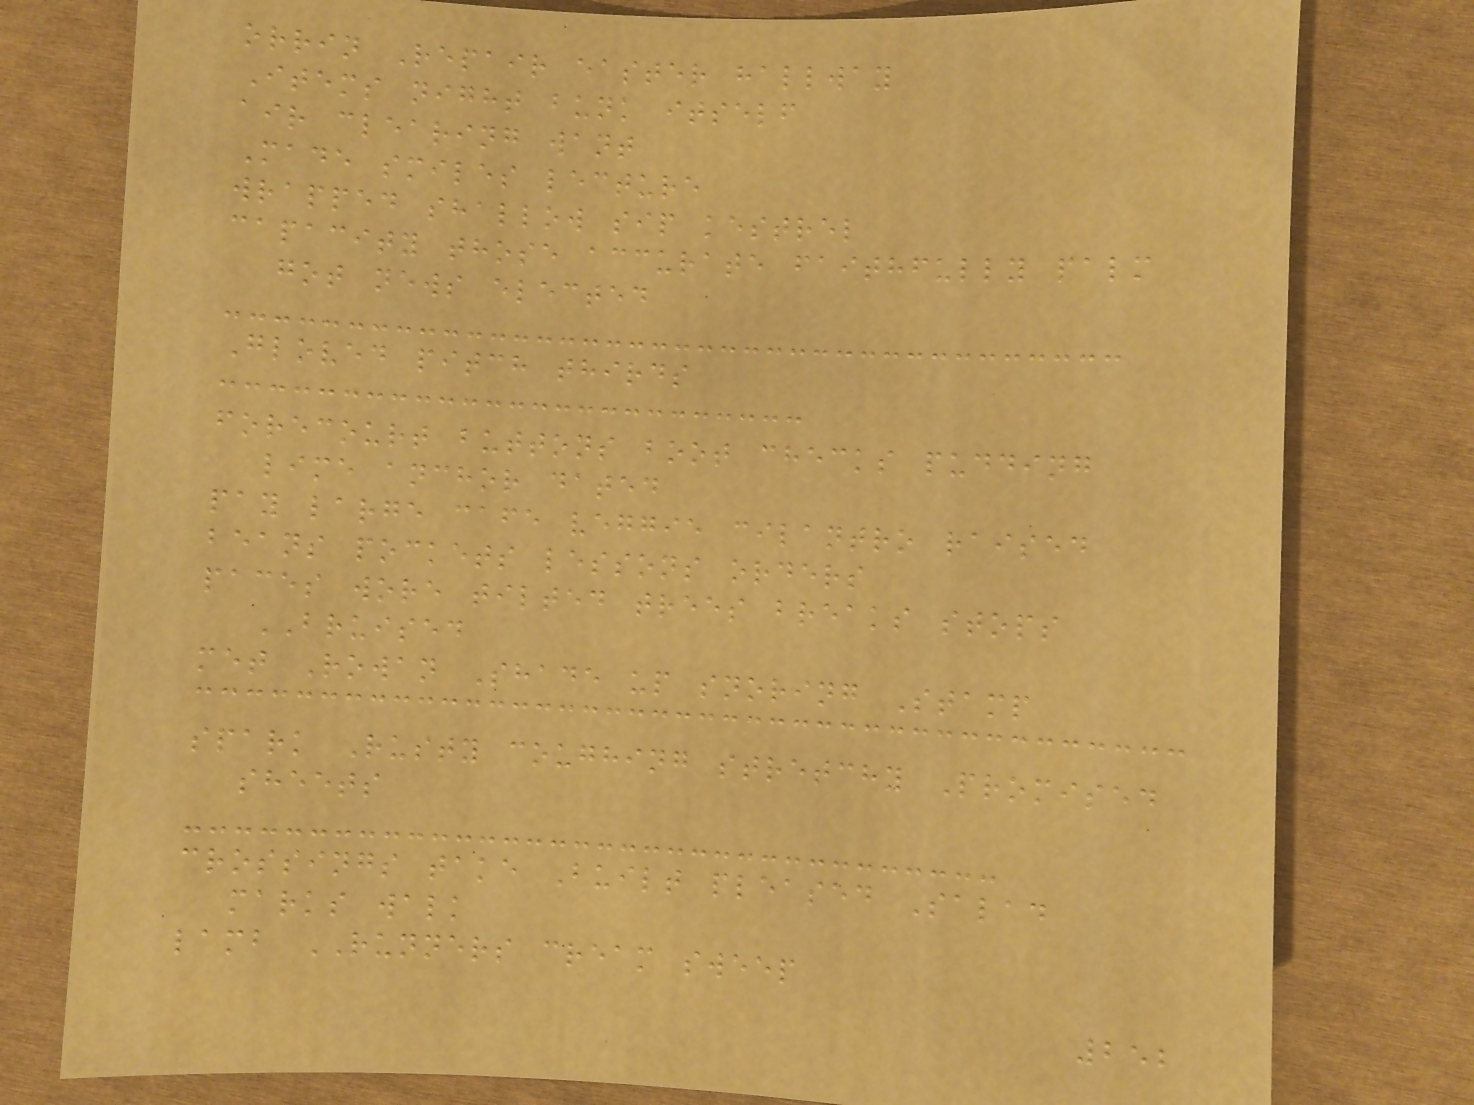orrin Repair easter hallway
Items night bunk itself
air clearing want
Made smiles lecture
wrapped shallow sip kestrel
capacity those accurate faithfully palm
got news elected
Gloved pitch thirds
forecourt buttons boot checks pudding
lime anchor dated
pay large cafe veggie cilantro raised
beans pockets lessons orders
paces wore tilted trees breaks stops
BRUISED
met Rowan Shade up snoring Stamp
spark Rusty coughing stretchy Promised
sheets
crossings take Built pleased Salad
marks walk
lamb RUNNERS cream sweep
252
